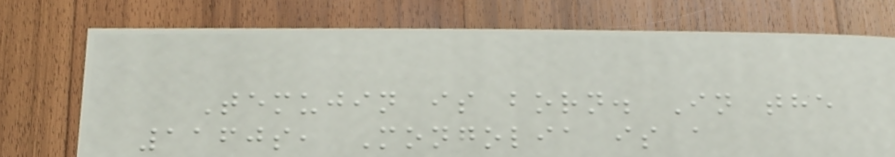Temujin is born. In the
1160s, Mongolia is a
